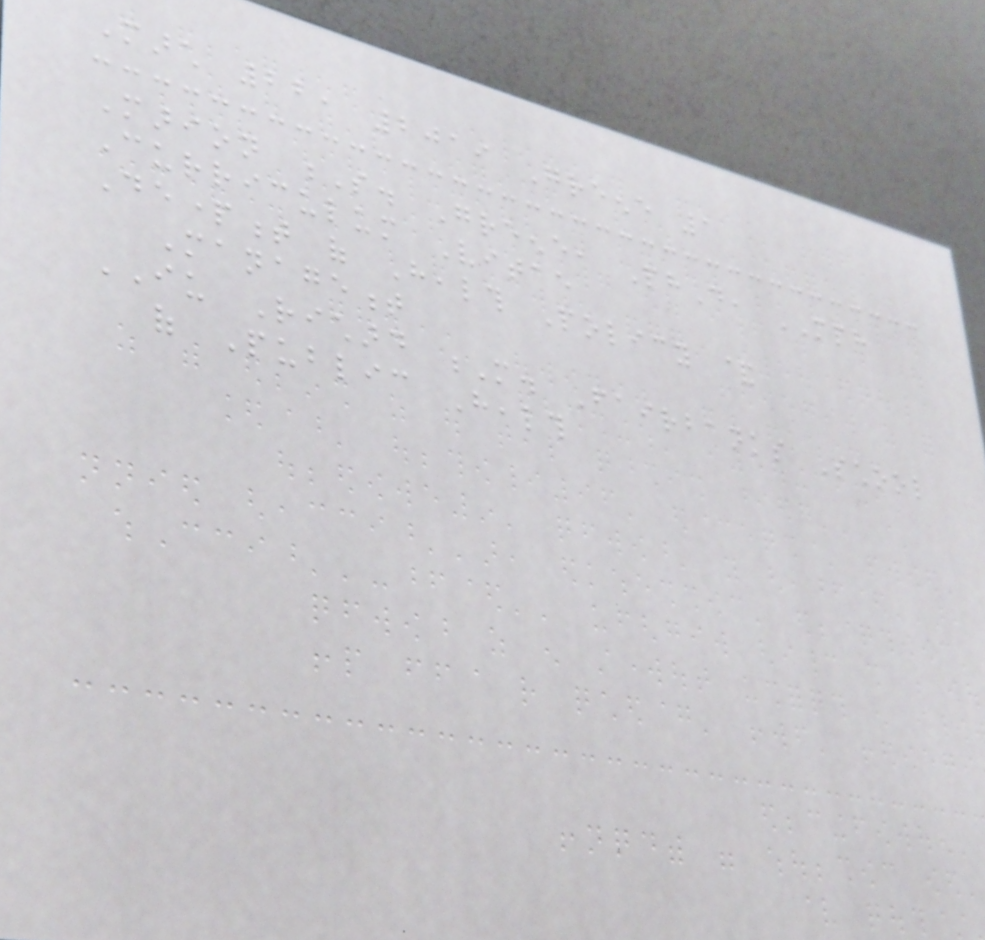March 22, 2019 Greene 1
Marion S. Greene, PhD, MPH
Curriculum Vitae
Department of Health Policy &
Management
IU Richard M. Fairbanks School
of Public Health
